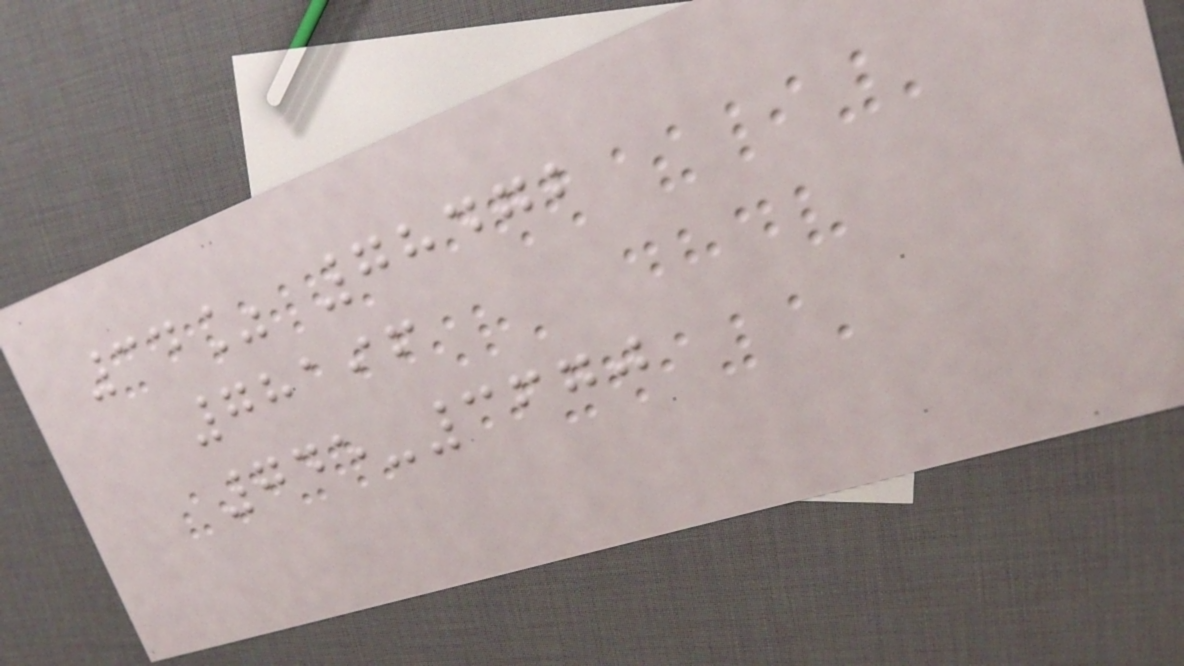34% 78472
78196
745-3670
